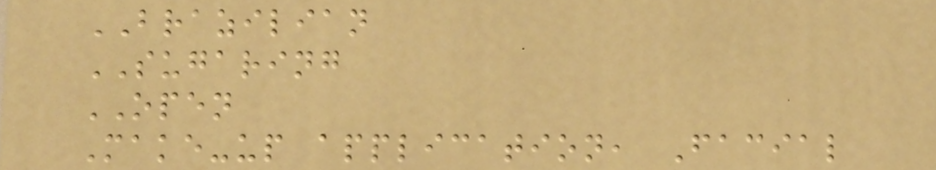BRAZILIAN
SUGARING
OPEN
Make-up application, Facial
